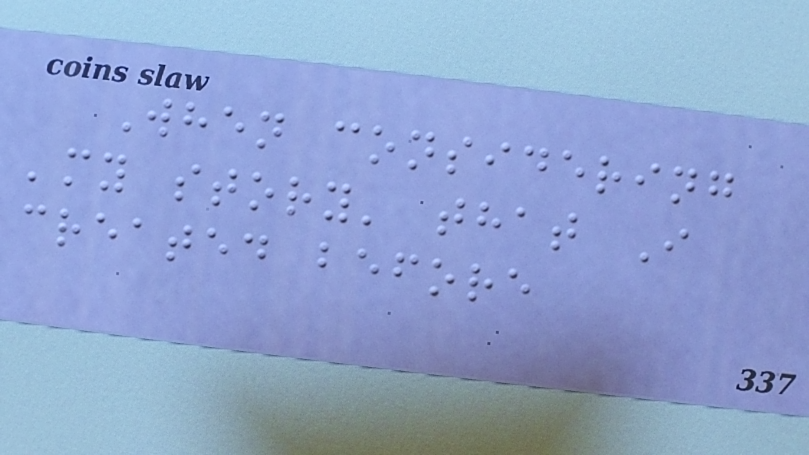When considering
'my story' that I
created before
